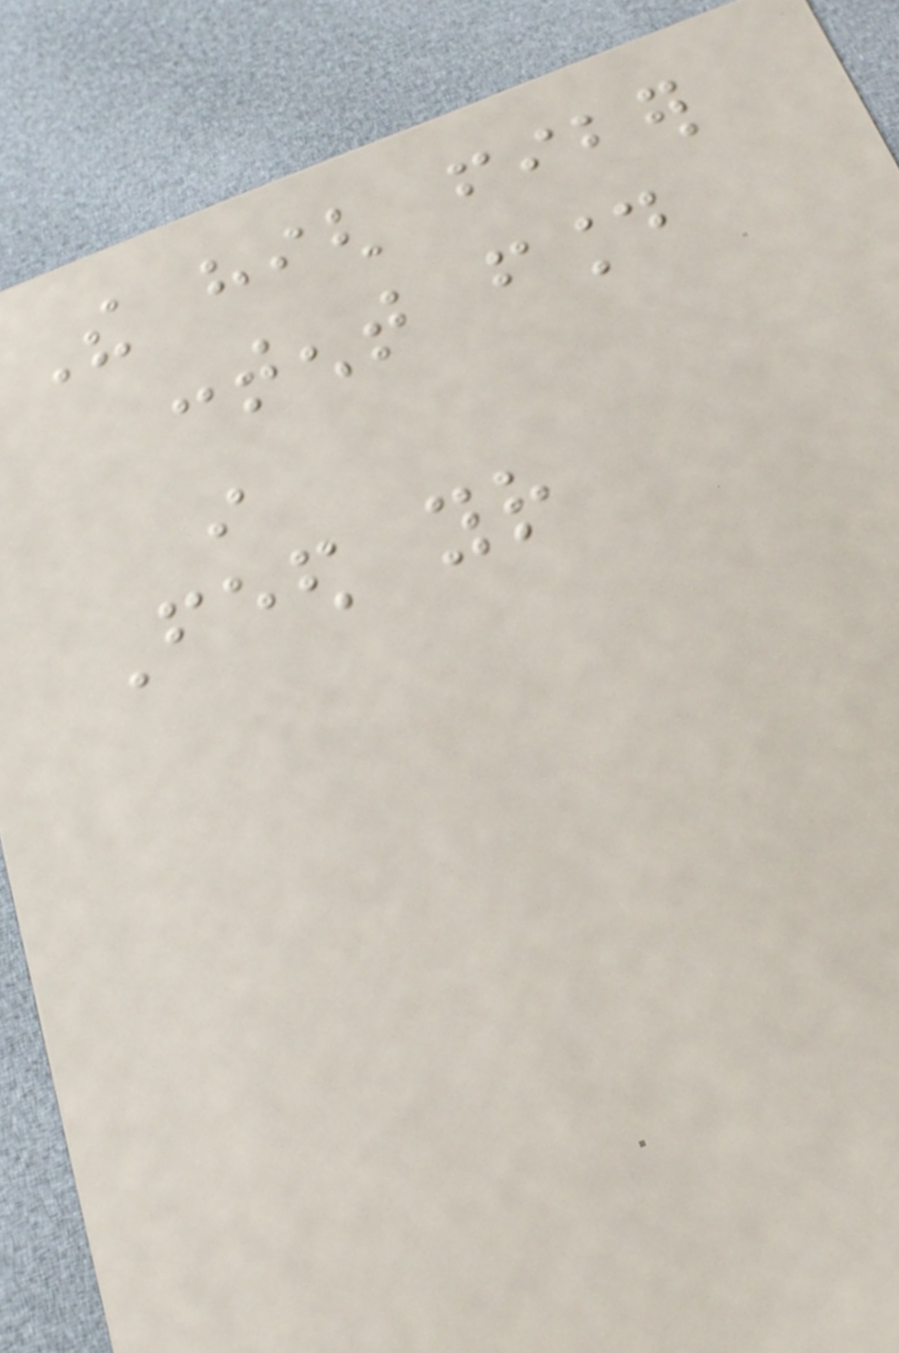The high fiber
content found
in
Feed your
